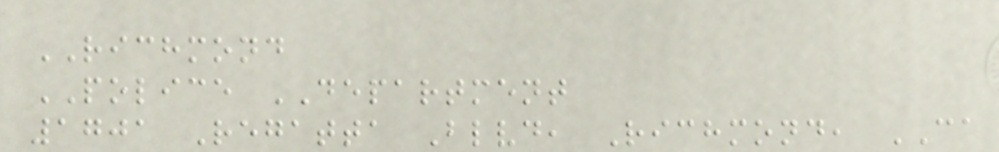RICHMOND
POLICE DEPARTMENT
1701 Regatta Blvd, Richmond, CA
